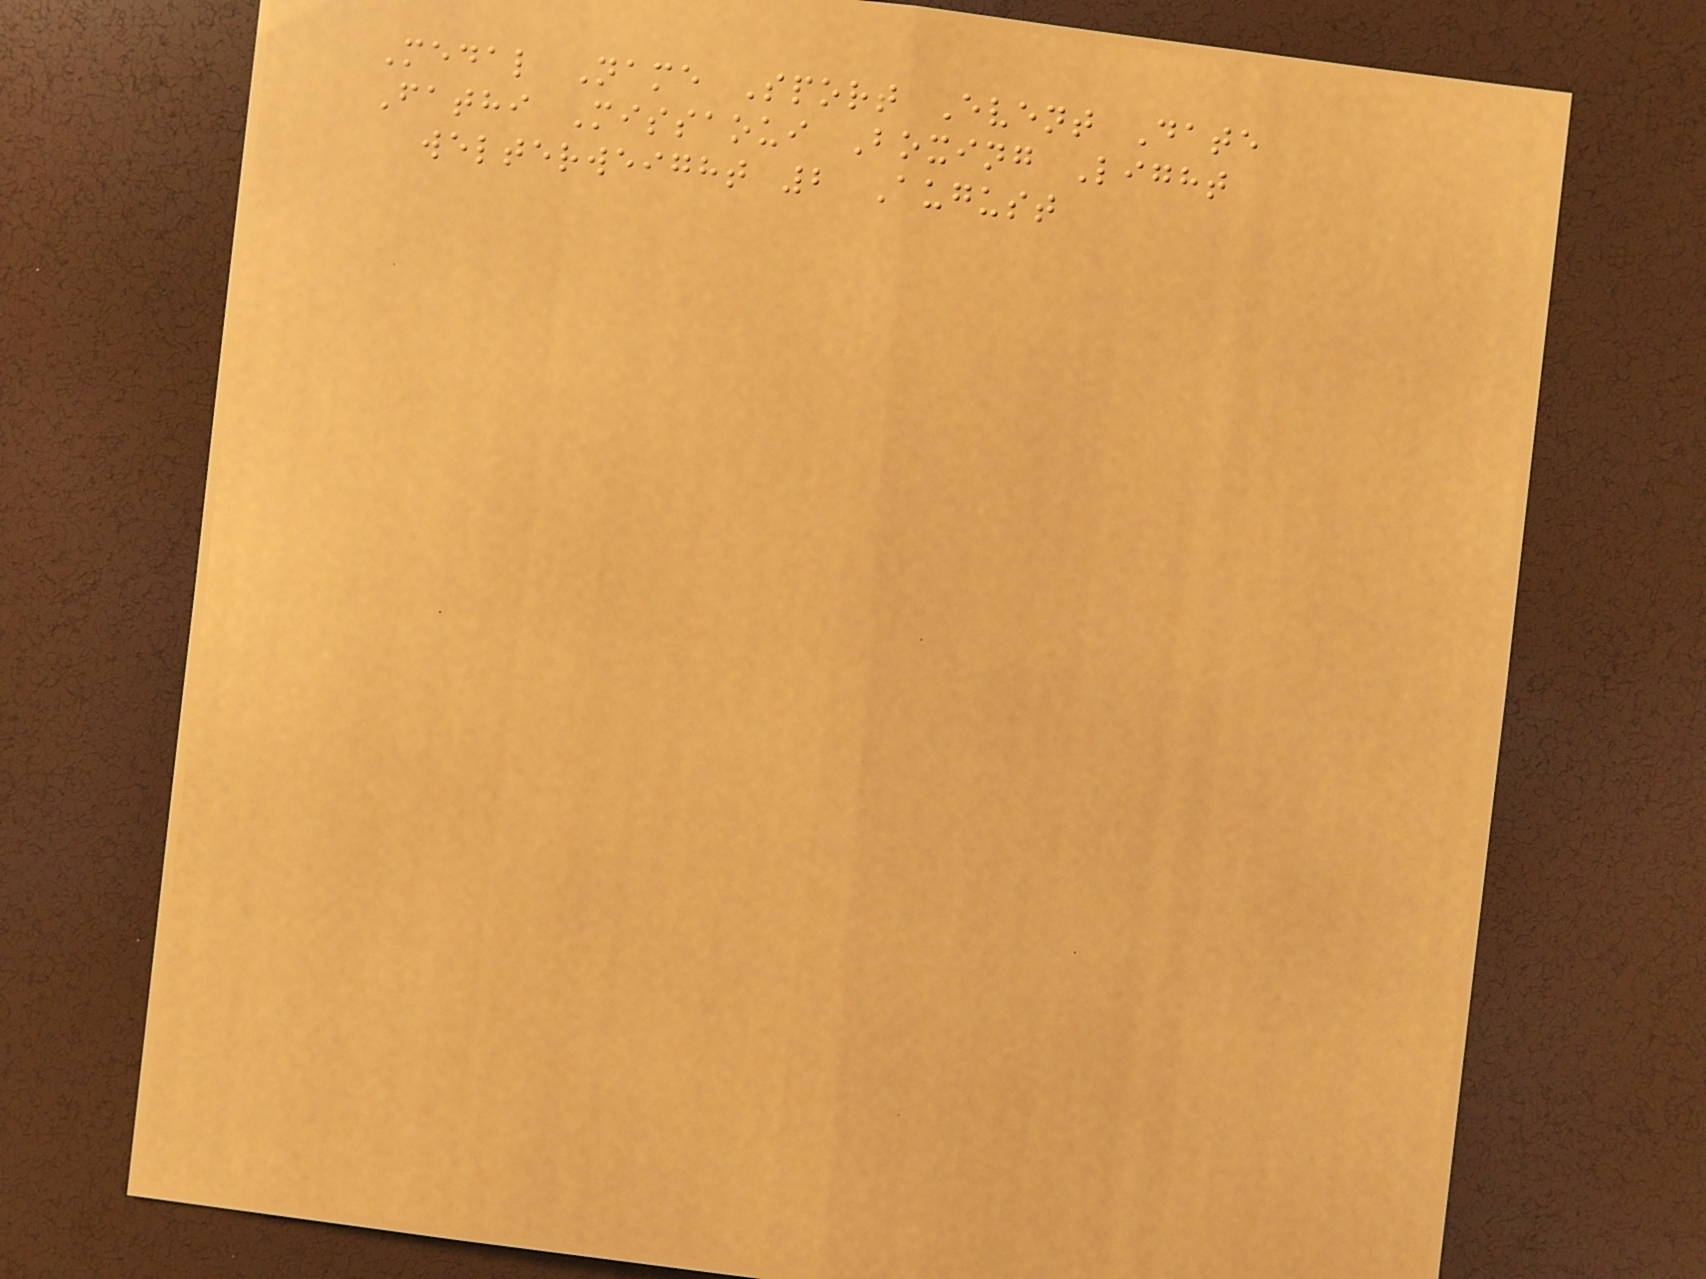Medal Name Sport Event Date
Fathi Missaoui Boxing Light
welterweight 2 August
